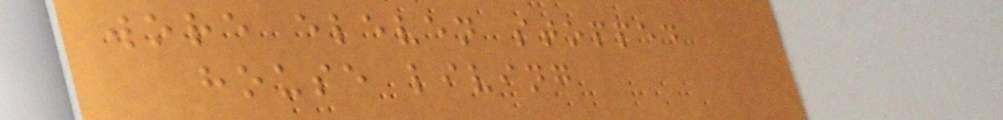wore eleven stopped
house living
